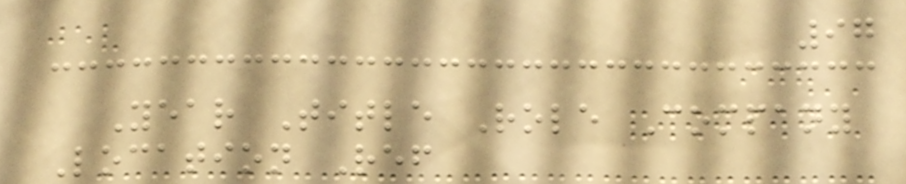97
Year Title Role Company
Location Ref
